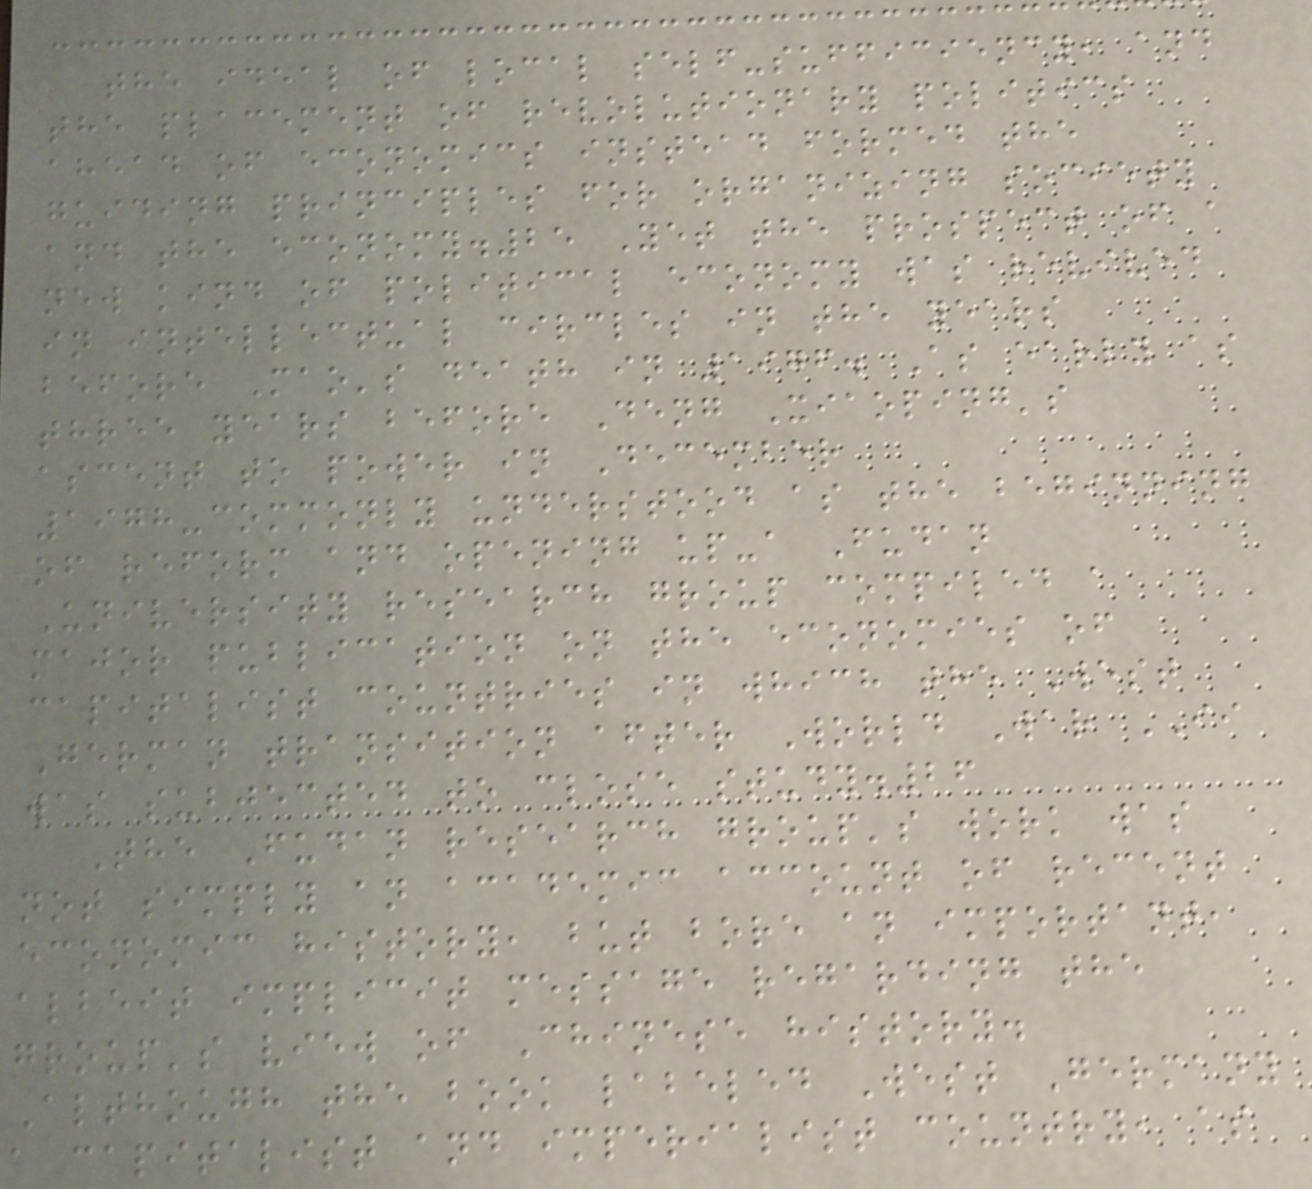the ideal of local self-sufficiency, and
the placement of revolutionary politics
ahead of economics instead formed the
guiding principles for organizing society
and the economy.25 Yet the prospect of a
new kind of political economy was revived
in intellectual circles in the years
before Mao's death in 1976. As early as
three years before Deng Xiaoping's
ascent to power in December
1978-commonly understood as the beginning
of reform and opening up-a Fudan
University research group compiled a
major publication on the economies of
capitalist countries in which the West
German transition after World War II
was subjected to close study.26
The Fudan research group's work was
not simply an academic account of recent
economic history, but bore an important,
albeit implicit message regarding the
group's view of Chinese history.
Although the book labeled West Germany
a capitalist and imperialist country, as
